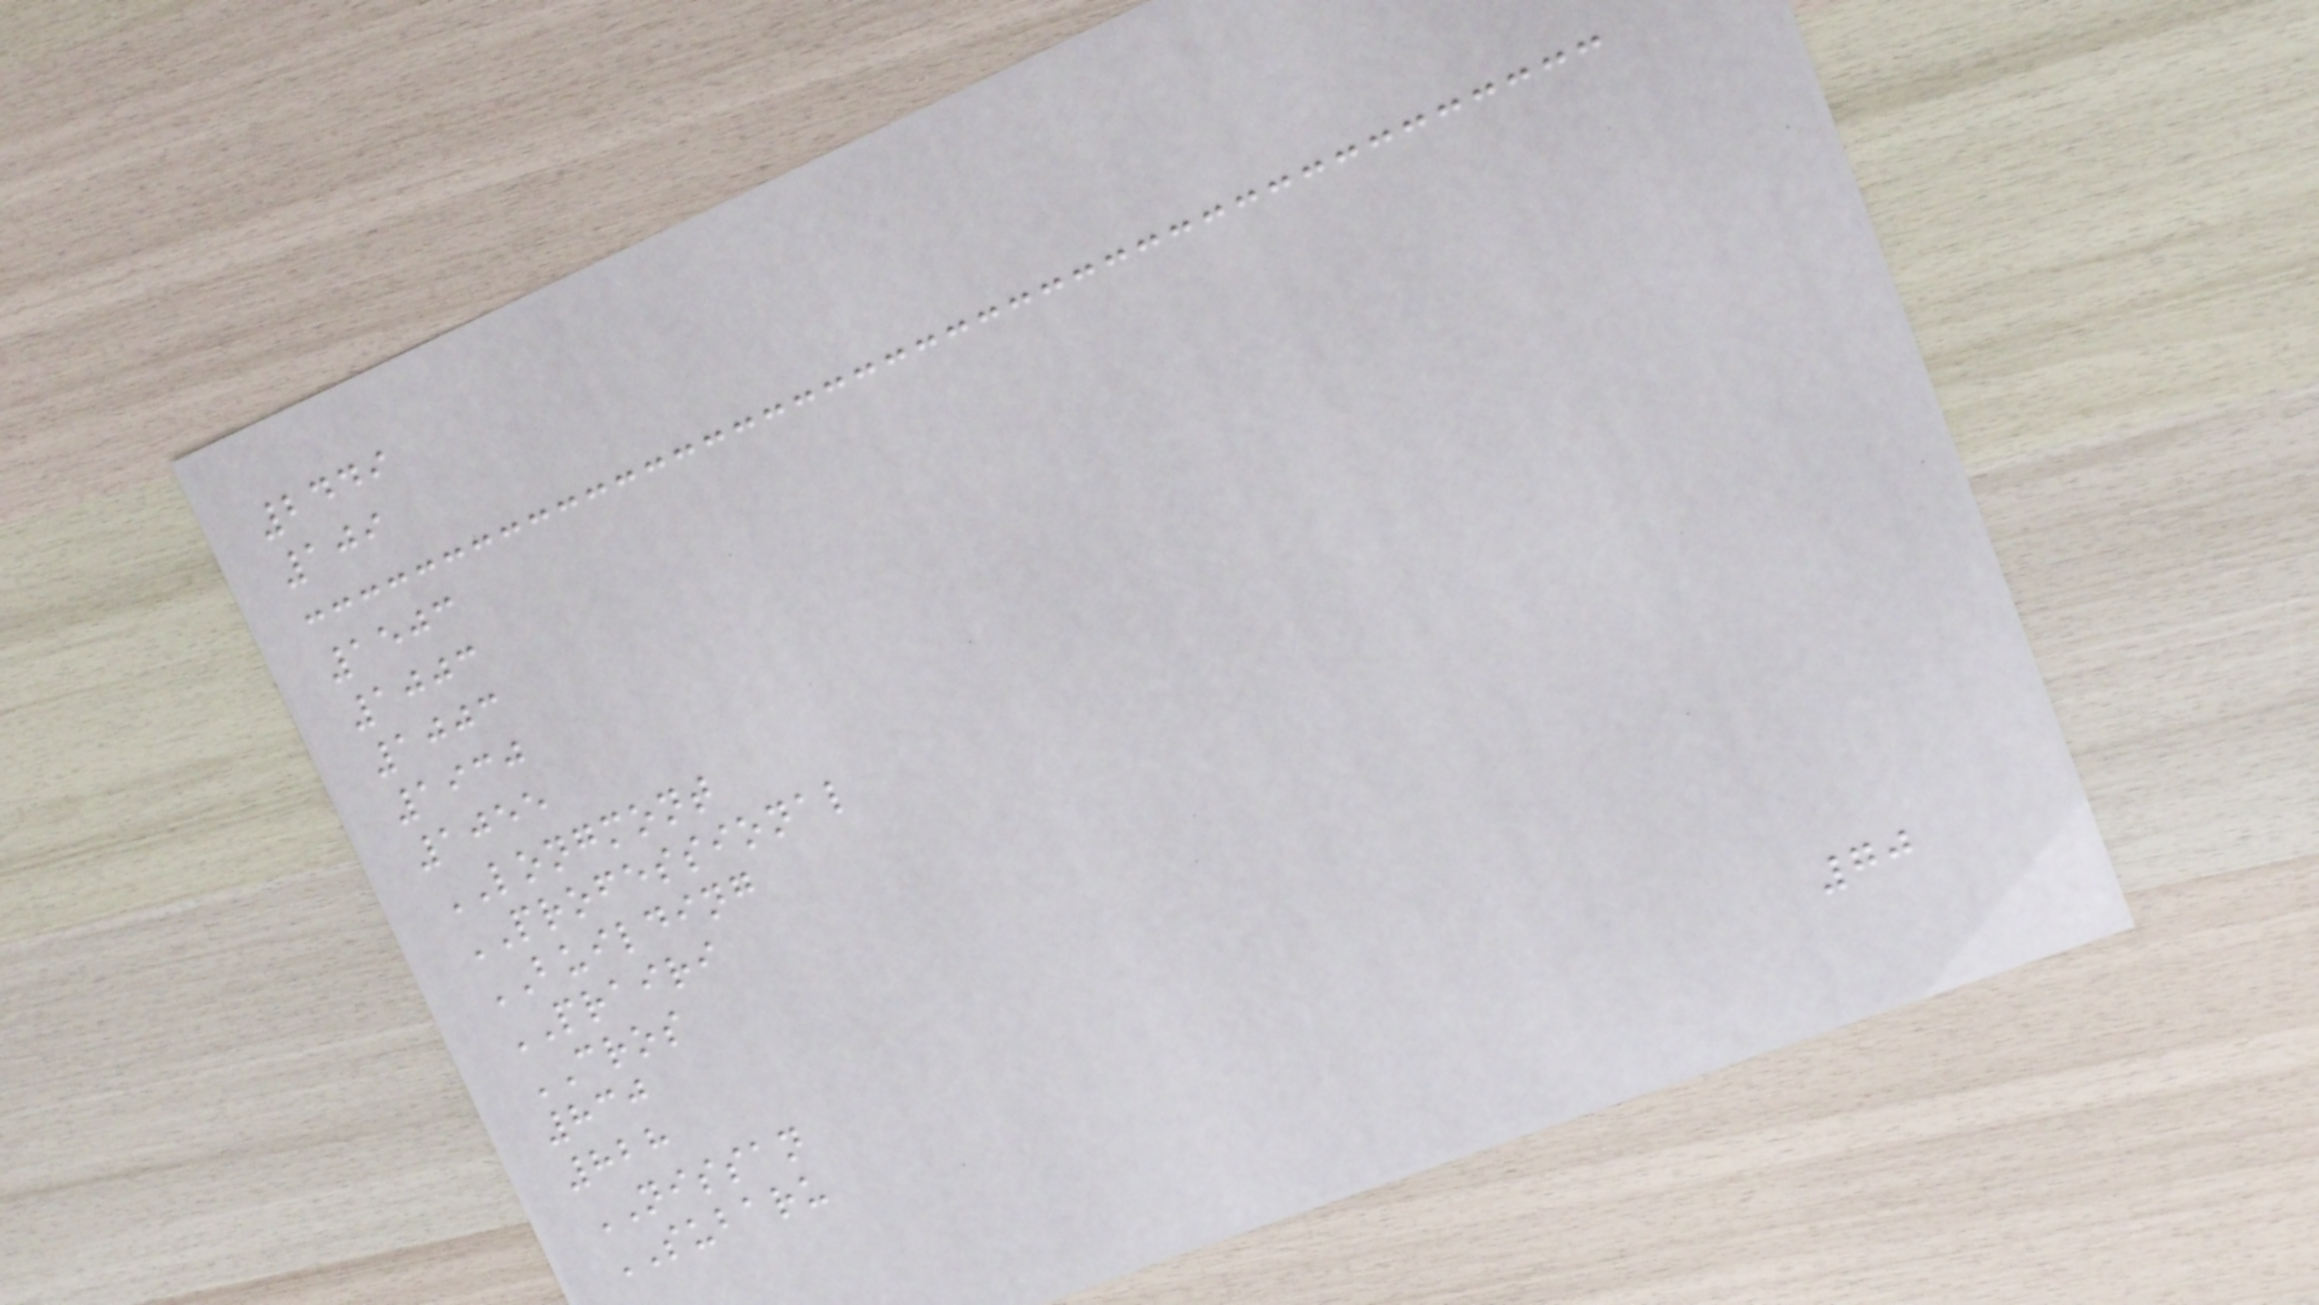2449
109
1503
1003
1003
1930
1055
LONGMONT
PROFESSIONAL
BUILDING
PRAIRI
CROS
830
828
NISSAN
SUBARU
70
